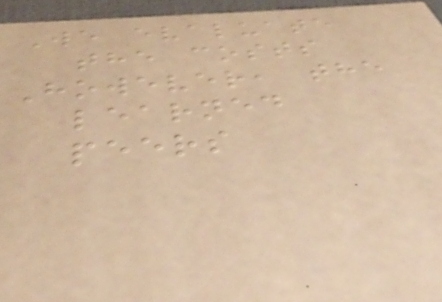We evaluate
the costs
However, the
learned
peers
